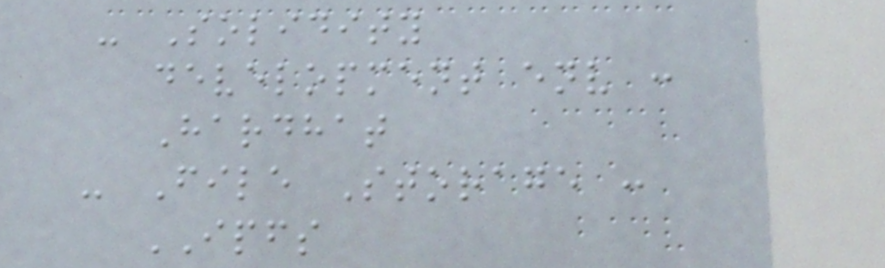- Solidity
development env :
Hardhat
- File Storage :
IPFS
